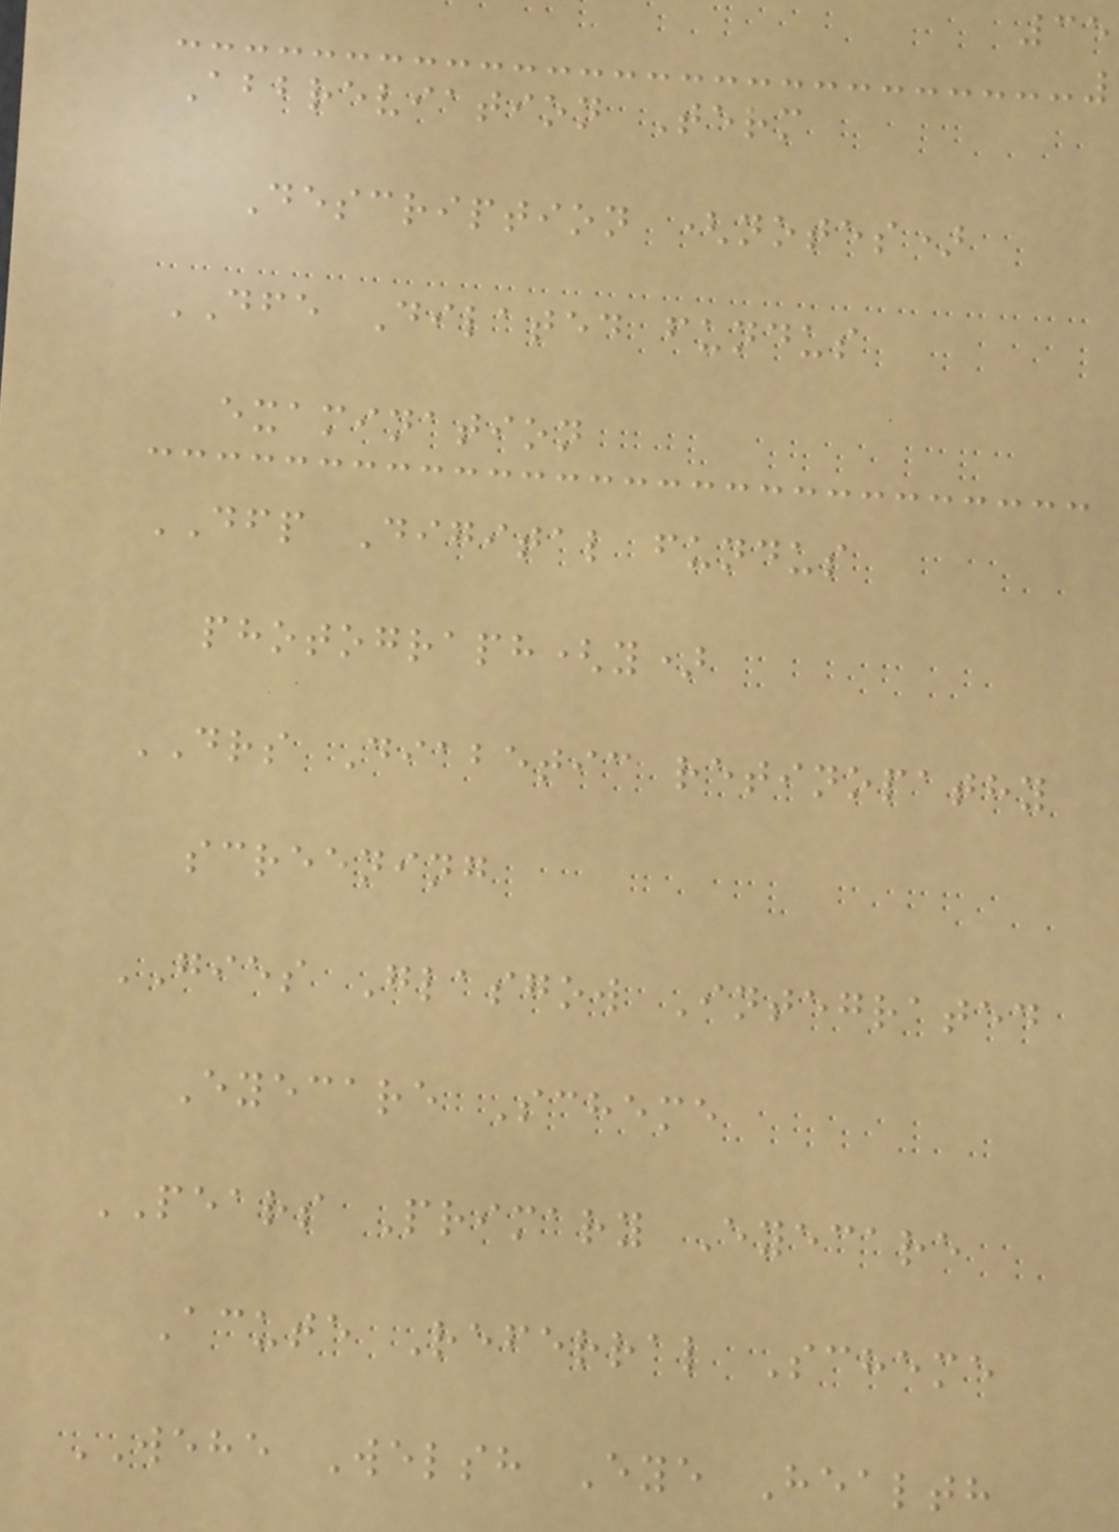35
Abbreviation Term
Description (notes)
DFE Dilated fundus
examination
DFP Digital fundus
photograph(y)
DRS Diabetic retinopathy
screening
GIES Glasgow Integrated
Eyecare Scheme
PEARS Primary Eyecare
Acute Referral Scheme
WEHE Welsh Eye Health
